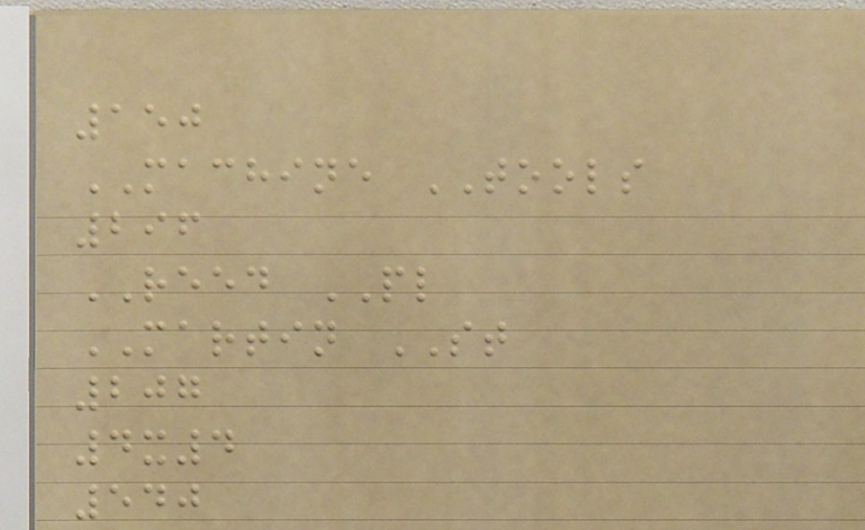150
MACHINE TOOLS
296
REED PL
MARTIN ST
207
4x4
540
